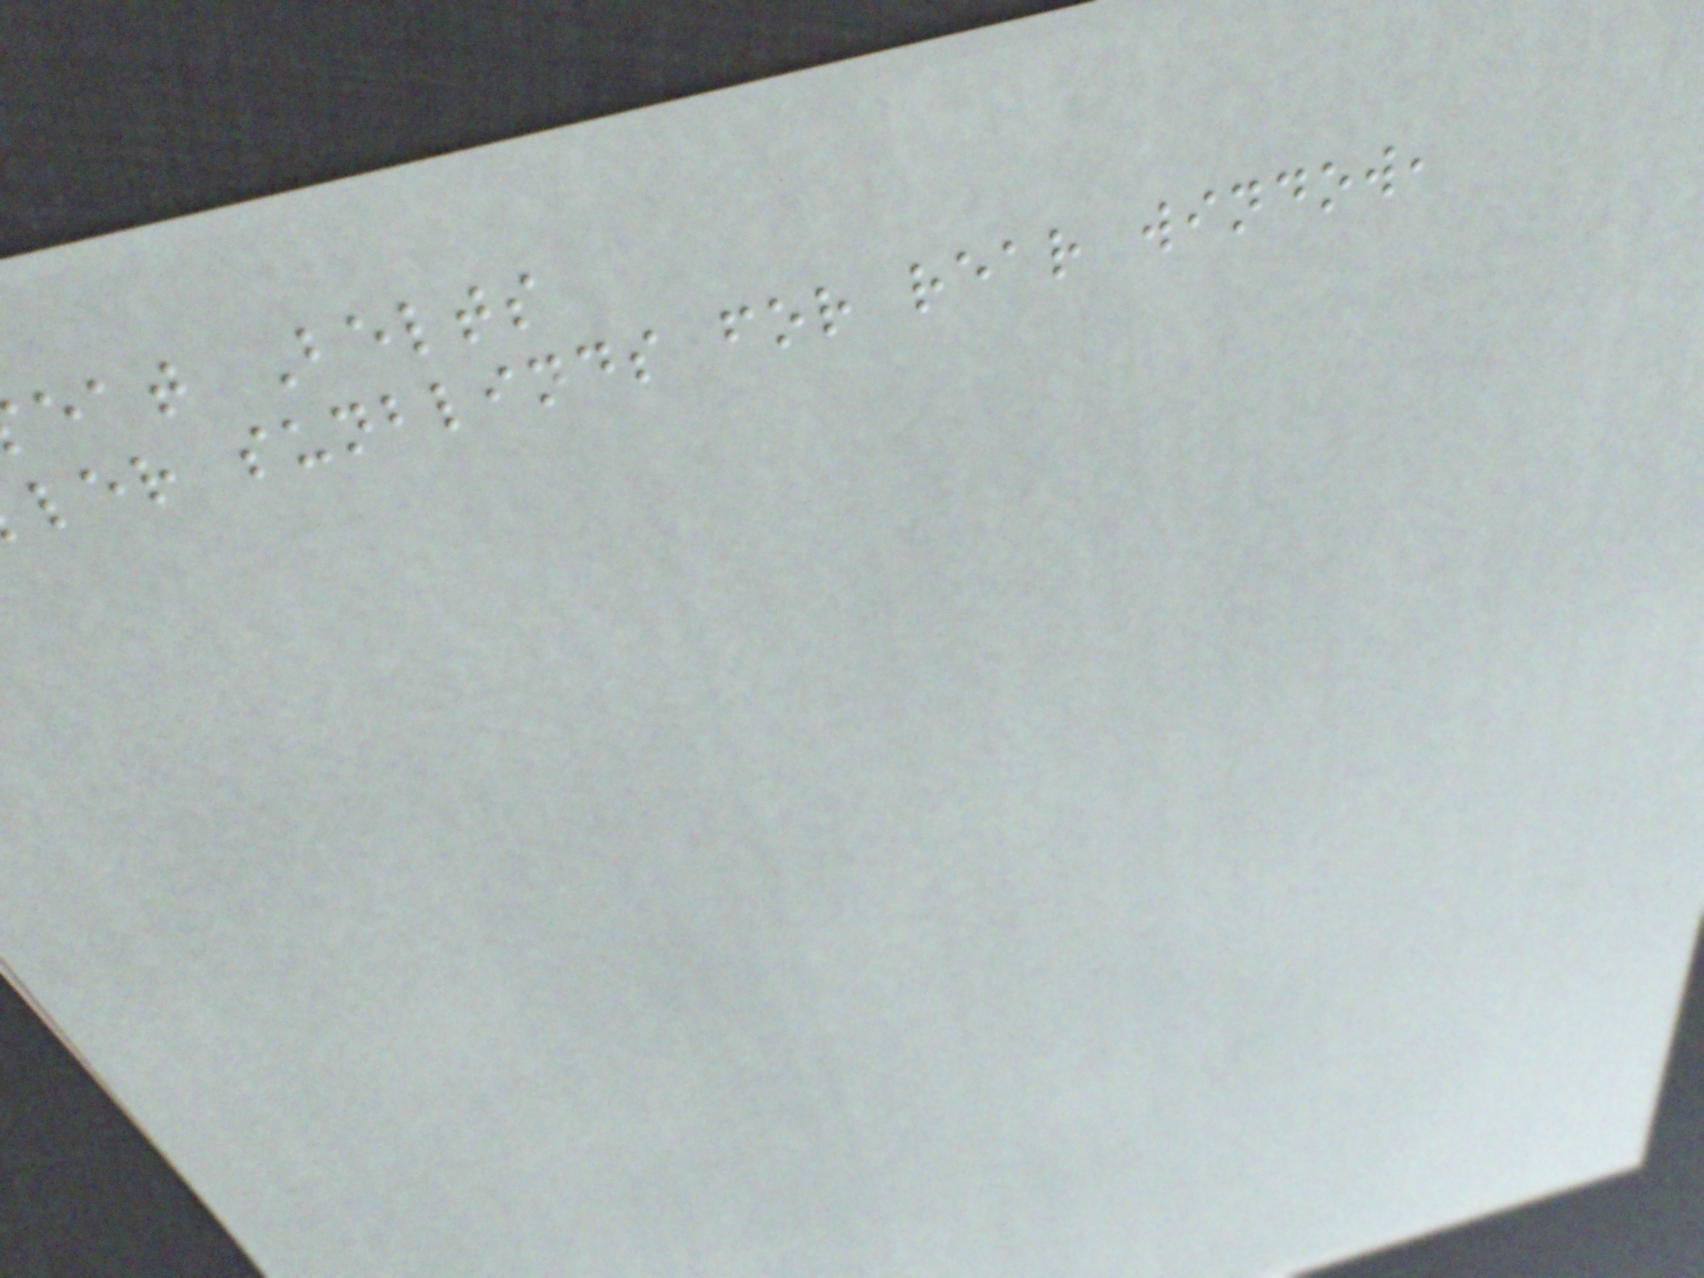eat Belts
ler sunblinds for rear window,
